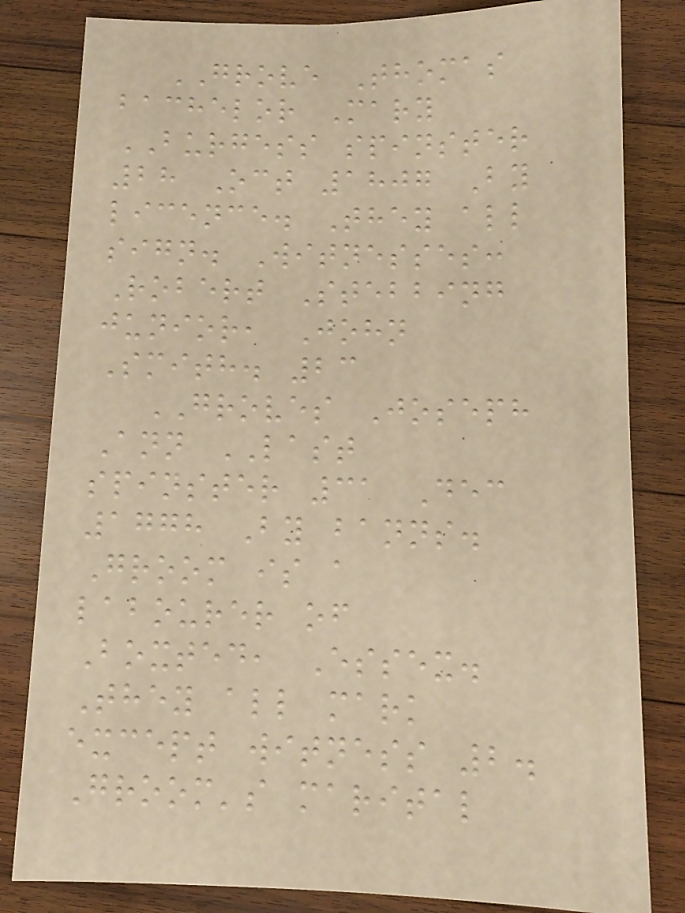GROVE Thomas
bachelor Mary
BURGESS spinster
28 Oct 1807 By
licence. They all
sign. Witnesses:
Robert Stebbing
junior, John
Smith. 23
GROVES Joseph
Ann LAST
spinster 31 Dec
1778 By banns.
Groom is a
labourer of
Boxted, Essex.
They all mark
except witness 2.
Groom's marital
